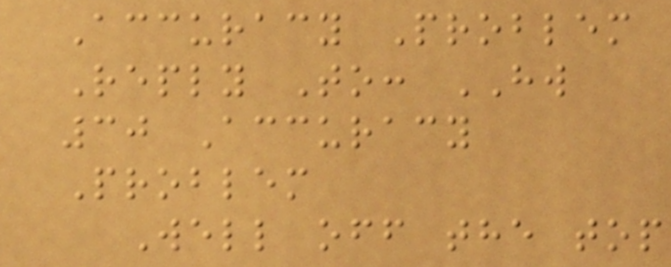Accuracy Problem
Reply To: HW
30 Accuracy
Problem
Well off the top
